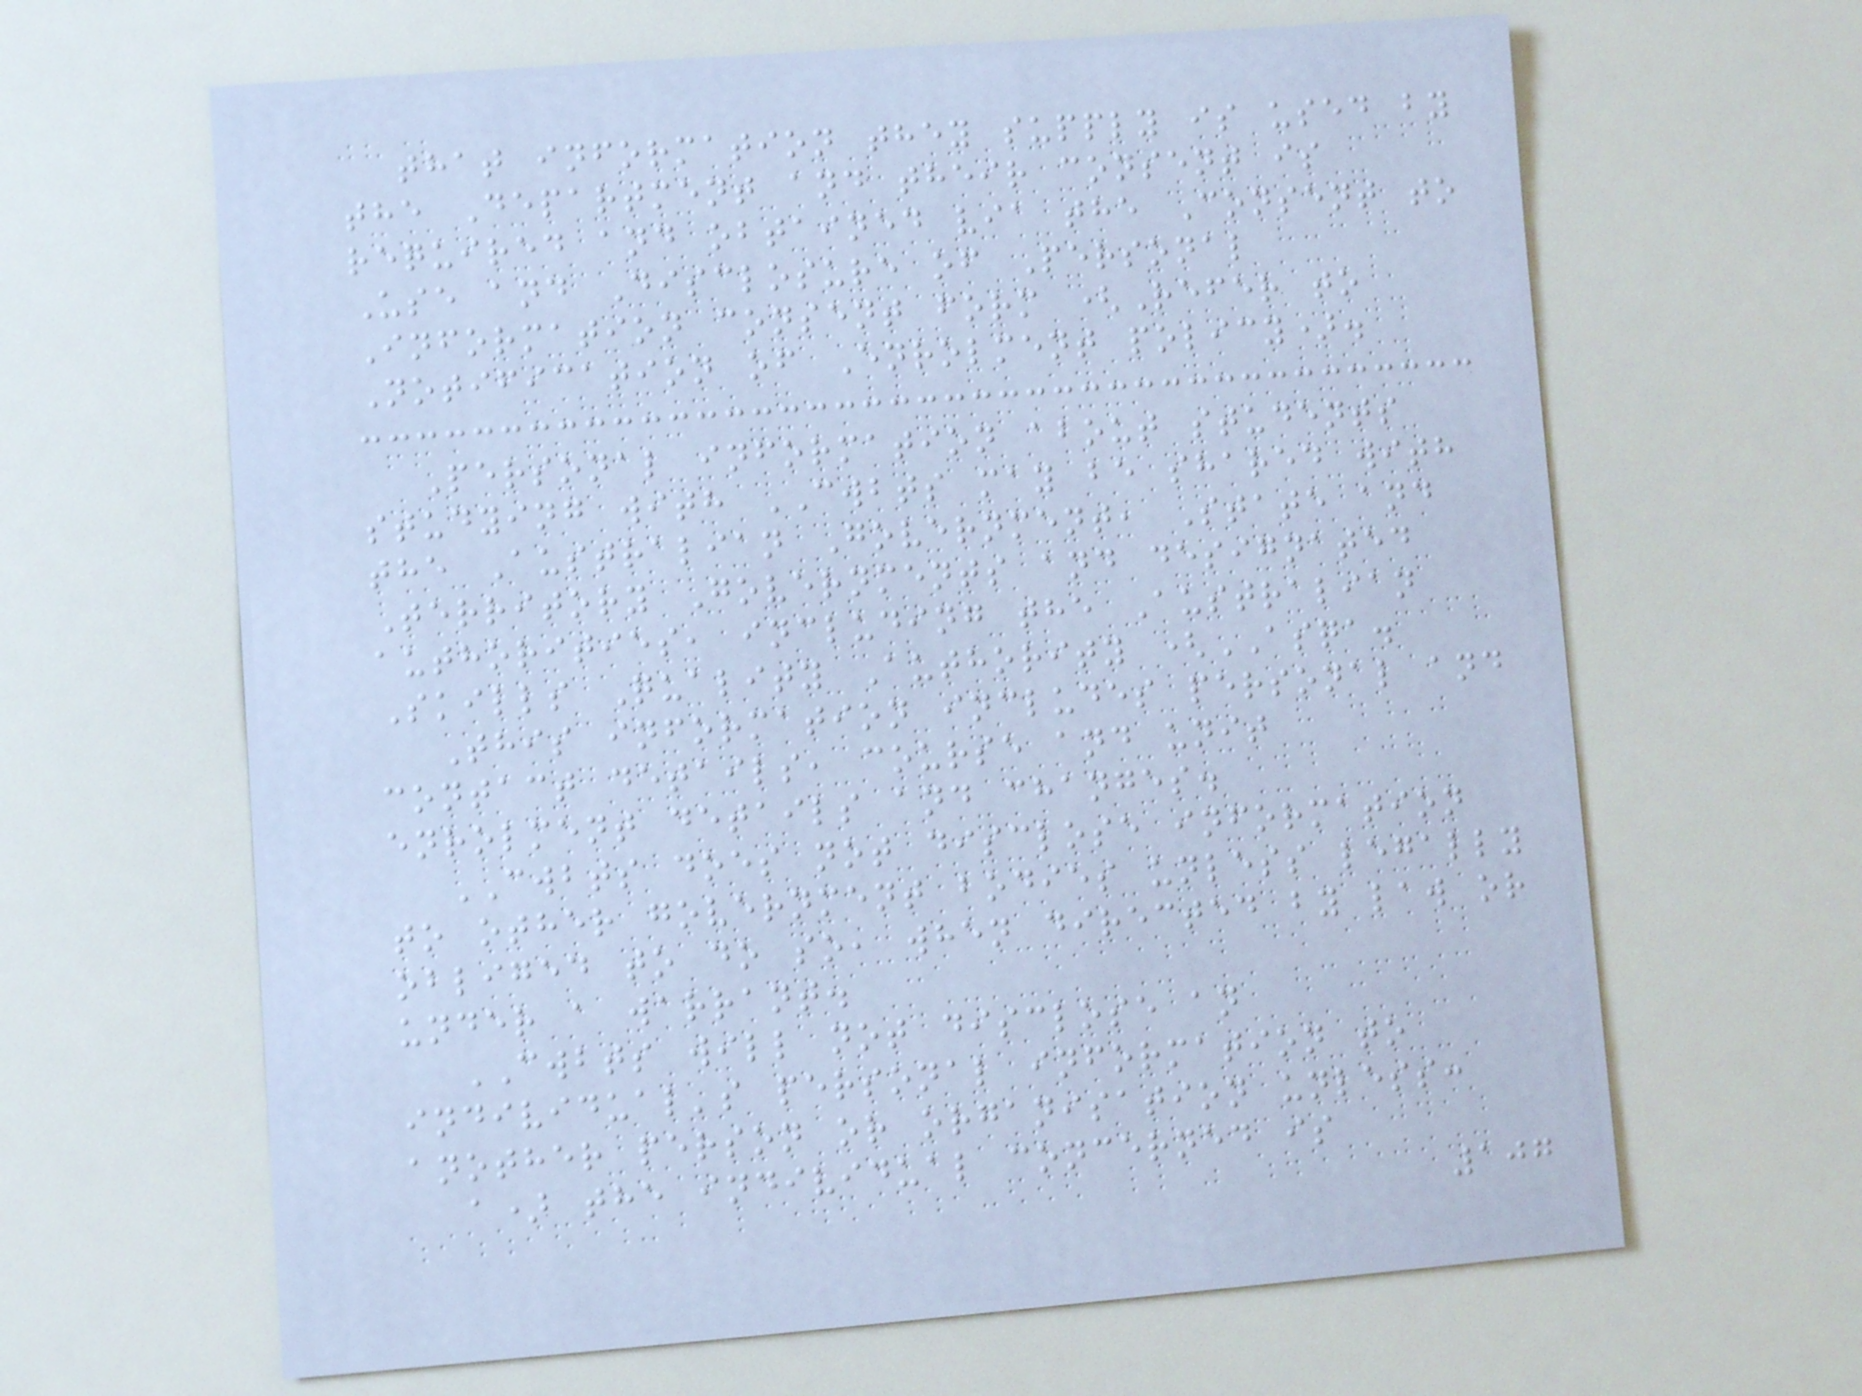that information they supply is used by
the Department and their consent is
required and obtained via the Consent to
Use and Disclosure of Personal
Information consent form (Refer to
Notification of Enrolment policy).
Personal information about students
studying with CWBTS may be shared with
the Australian Government, State and
Territory Governments and designated
authorities, including the Australian
Skills Quality Authority (ASQA.
This information includes personal and
contact details, course and unit
enrolment details and changes.
CWBTS does not disclose information
to other government bodies unless legally
obliged to do so, when directed by law or
under a warrant.
CWBTS will not disclose an
individual's personal information to
another person or organisation unless:
a) the individual concerned is
107
